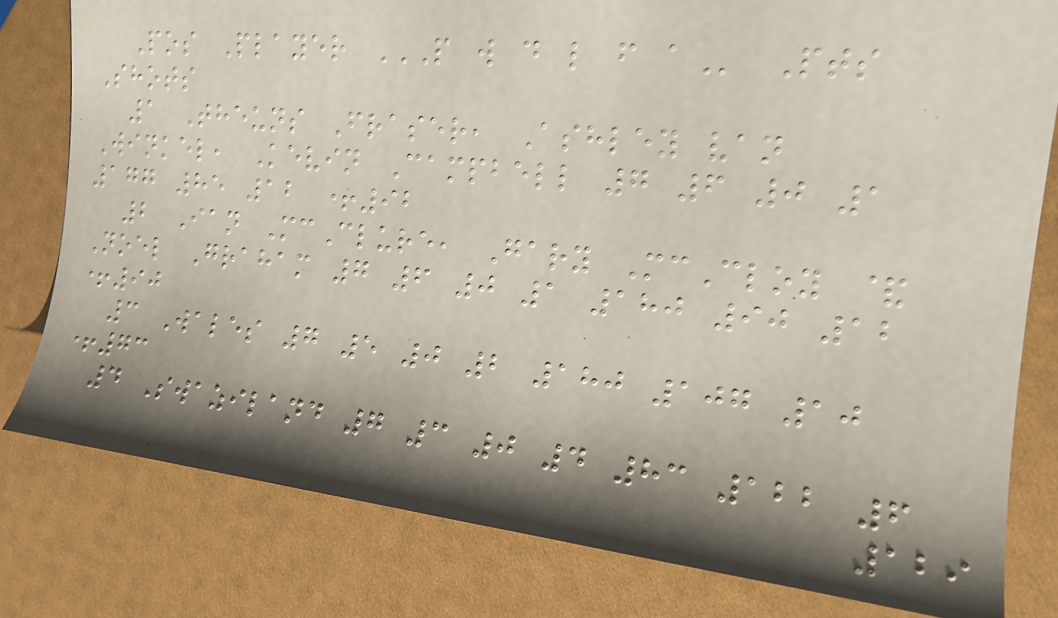Pos Player P W D L F A Pts
Shots
1 Theuns Fraser, Ashley van
Winkel, Kevin Campbell 7 6 0 1
177 85 12 +92
2 Ian McClure, Gary McCloy &
Noel Graham 7 6 0 1 180 90 12
+90
3 Wales 7 5 0 2 180 107 10
+73
4 Swaziland 7 3 0 4 83 122 6
129
